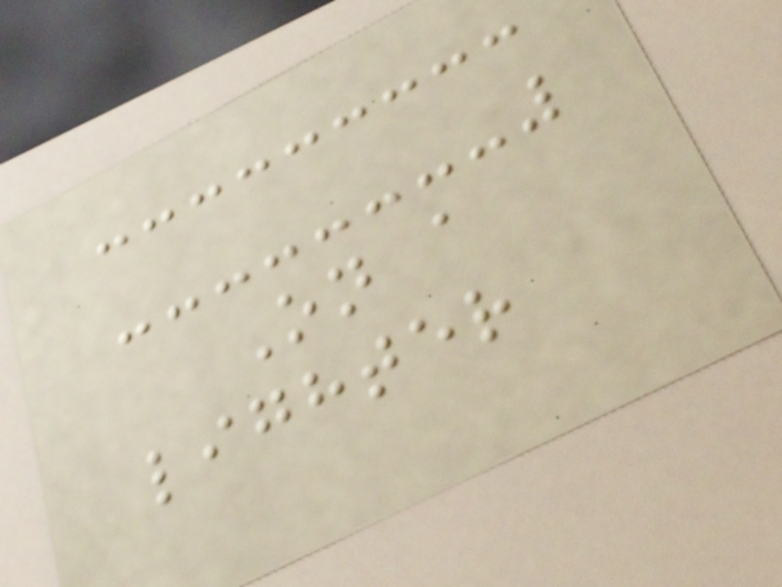On a
lighter
